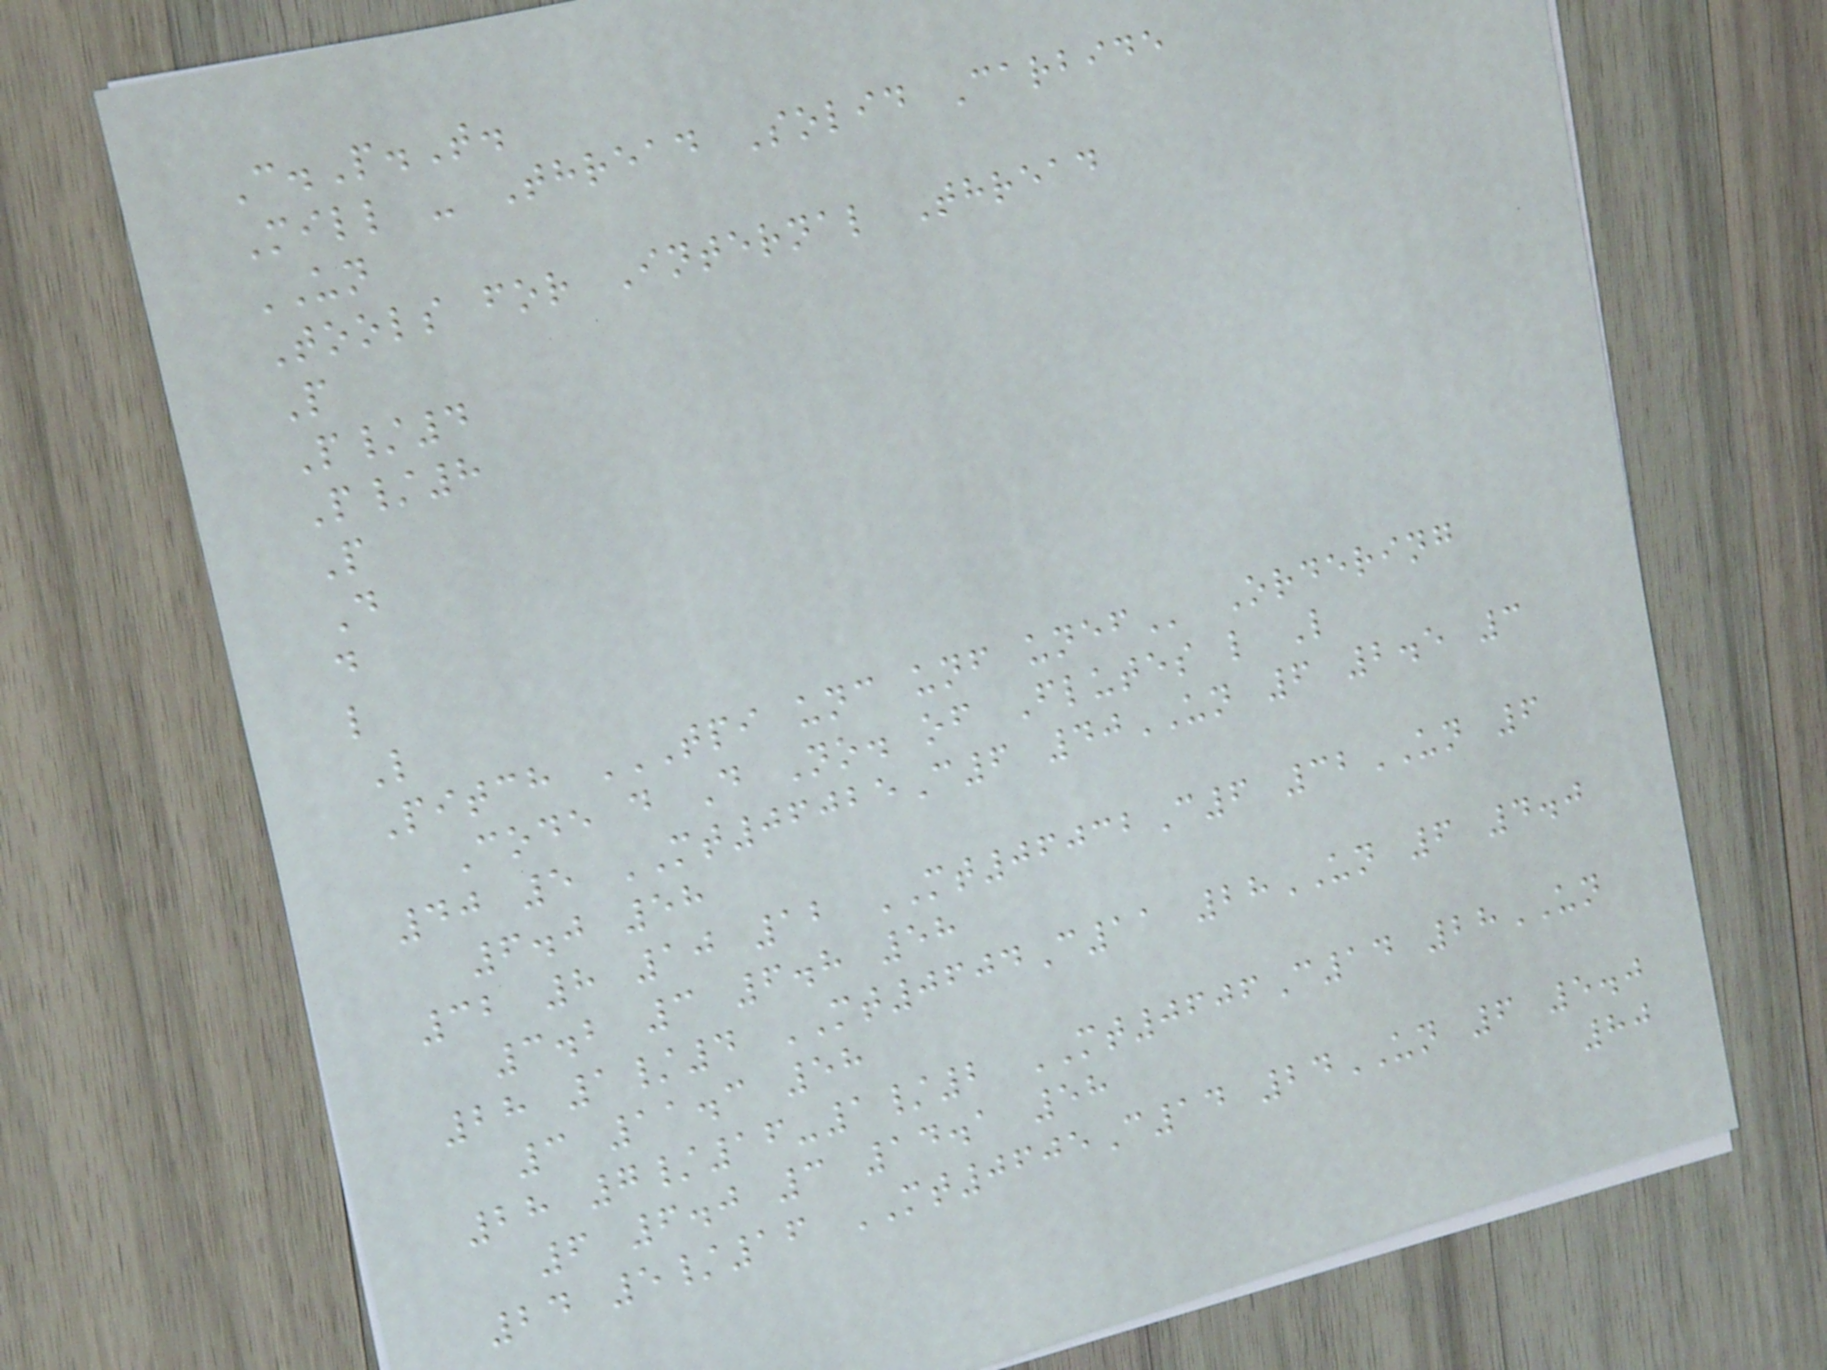C.P.T.
Mill - Thread Solid Carbide
UN
Tools for Internal Thread
P
P/4
P/8
P
D
d
l
L
Pitch TPI UNC UNF UNEF Ordering
Code d D No. of Flutes l L
40 5 MT06025C6 40UN 6 2.5 3
6.0 58
32 8 10 12 MT06032C6 32UN 6
3.2 3 6.8 58
28 1/4 MT0604C11 28UN 6 4.0
3 11.3 58
28 7/16-1/2 MT0606C14 28UN
6 6.0 3 14.1 58
24 5/16 MT0605C14 24UN 6 5.0
80
